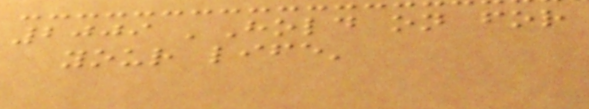2009 'Hold on for
your life'
